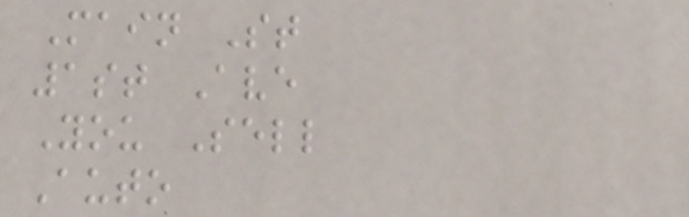Main St
1st Ave
You Sell
Auto
